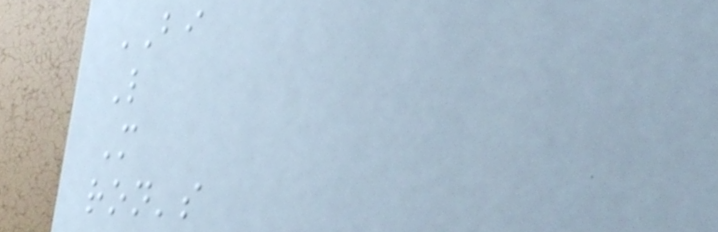BI
L
M
ron's
